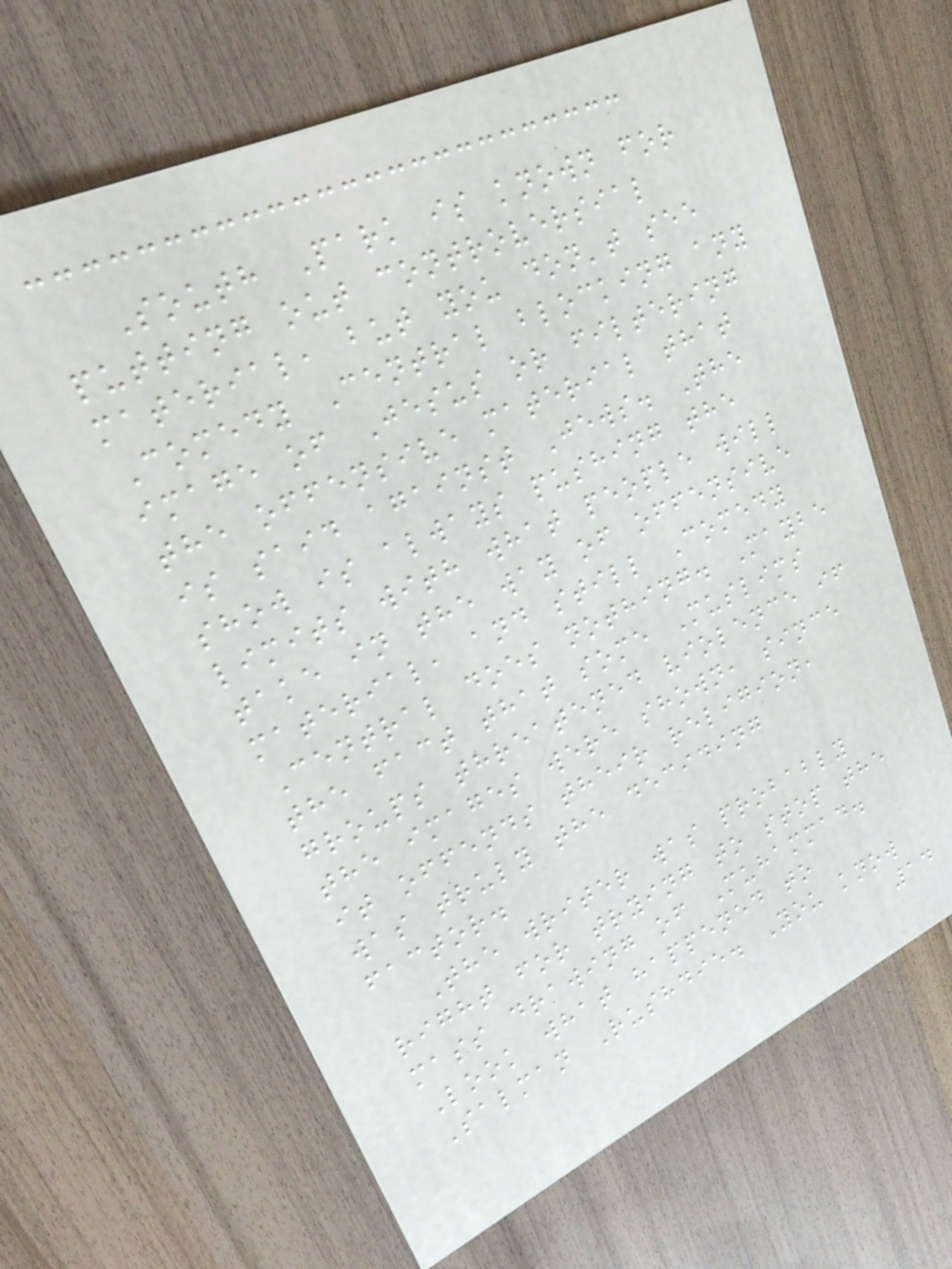South Park is known for
putting out controversial
material, but you don't see
Comedy Central blocking any
image of Jesus or filtering
the offensive material that
is said against Jews. The
show is always pushing the
limits with what people will
take in the way of offensive
material, and still Comedy
Central does nothing. Maybe
the fact that some Muslims
groups threatened violence if
the images were shown, since
it offends their religion,
was truly the deciding
factor.
The writer was probably
right for trying to stop the
mass drawing of Muhammad.
Look what happened to
Salman Rushdie. You know
14
